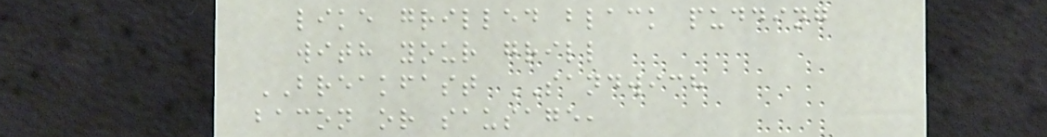like grilled black pudding
with your grill
BREAKFAST SANDWICH
bacon or sausage,
